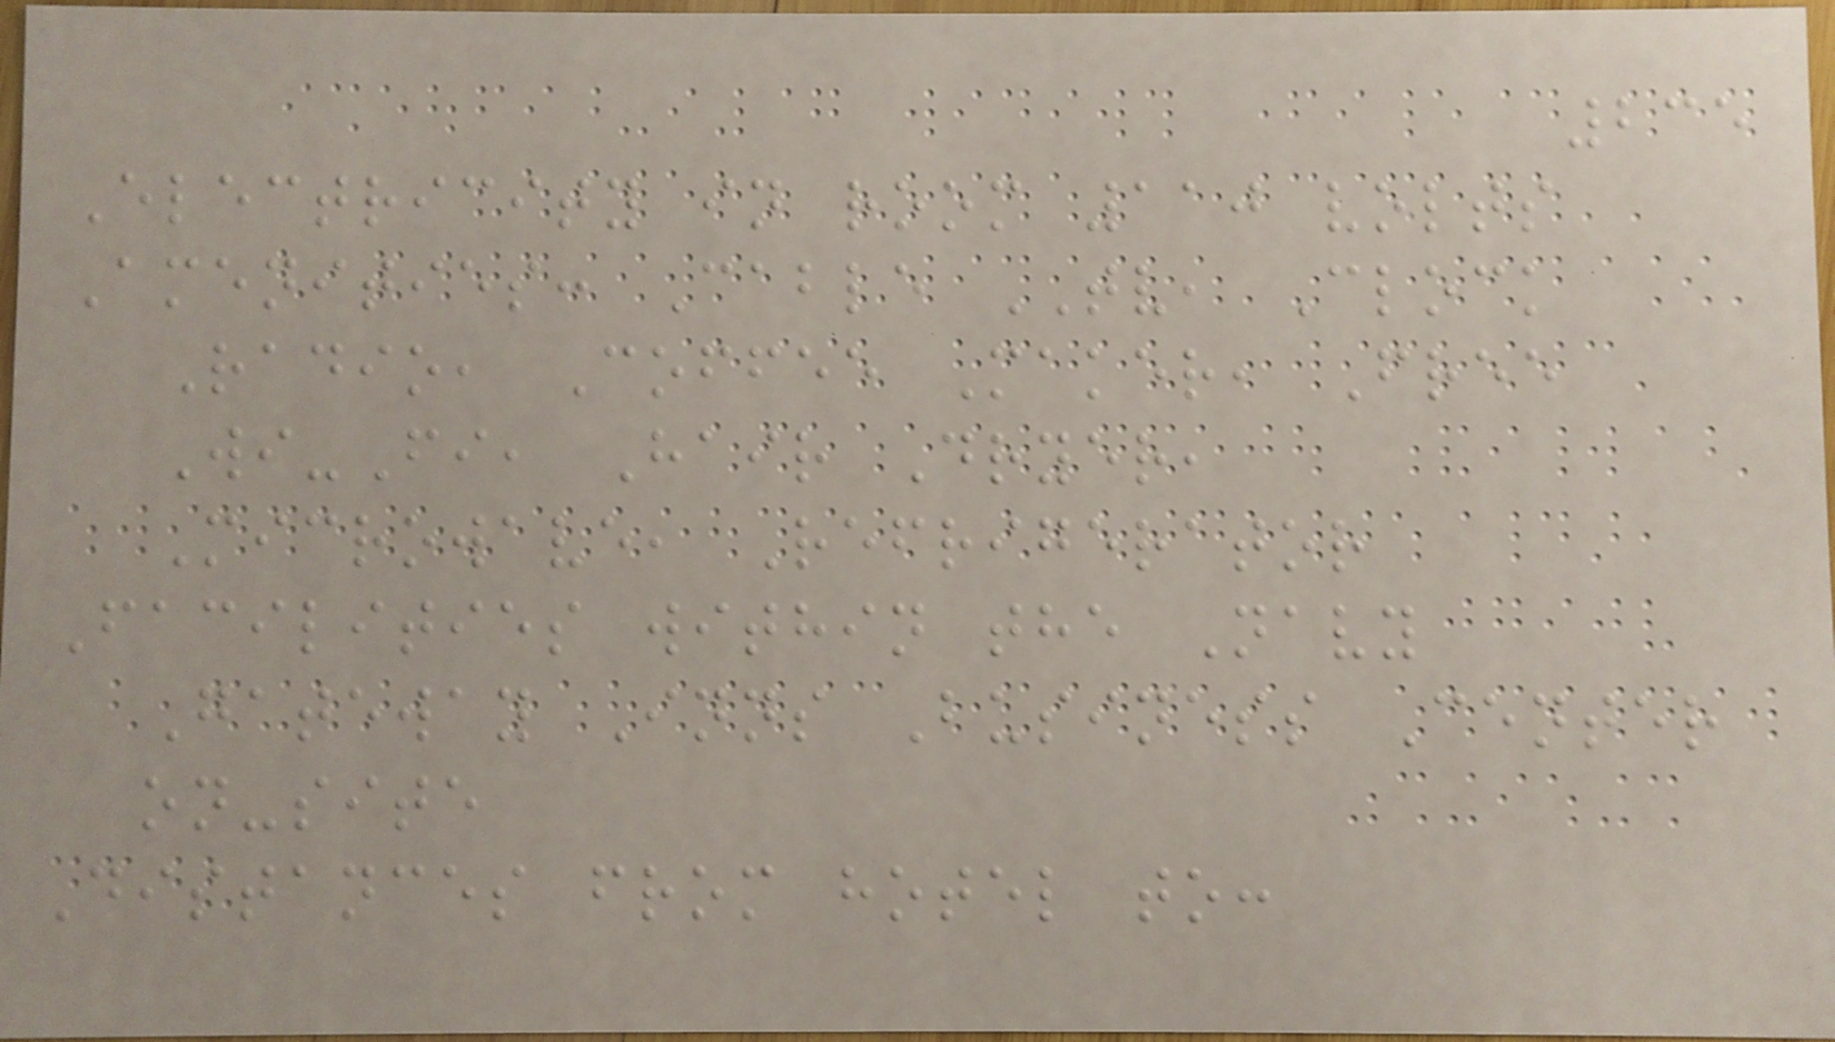235
Electricity in room 110 volts
Amenities: Cable TV, Clock
Radio, Coffee Maker, Free
Wi-Fi, Hair Dryer,
Microwave, Refrigerator
Facilities within the Navy
Gateway Inns Business Center
on-site
Distances from hotel to:
